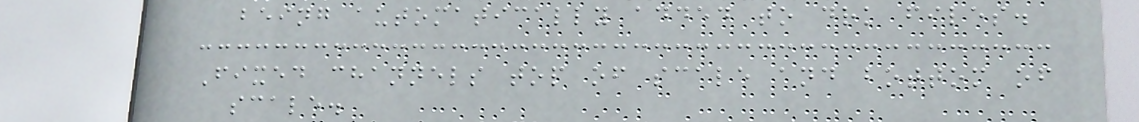being automatically added to drk files.
Fixed channels top of scale and bottom of
scale.
